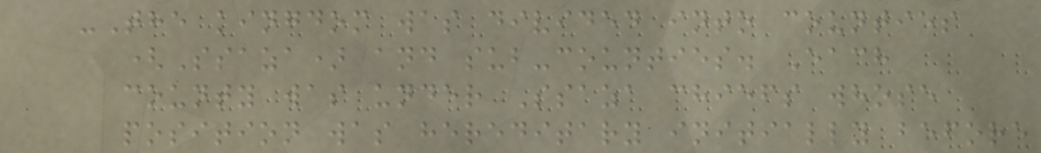-The kingdom was divided into counties
(Ssaza) and sub-counties. Each
county was under Ssaza chiefs whose
position was hereditary initially before
